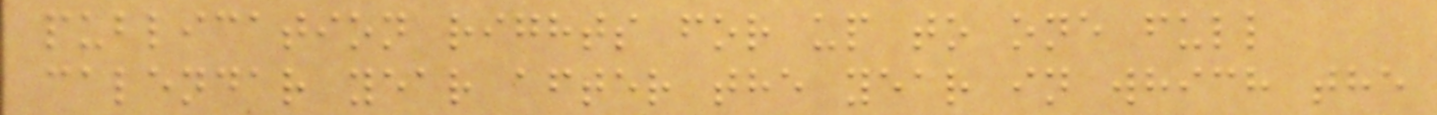publication rights for up to one full
calendar year after the year in which the
